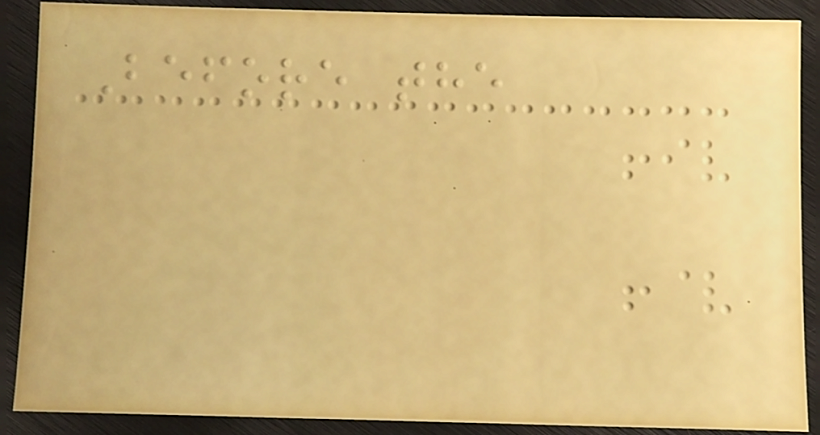Before the
